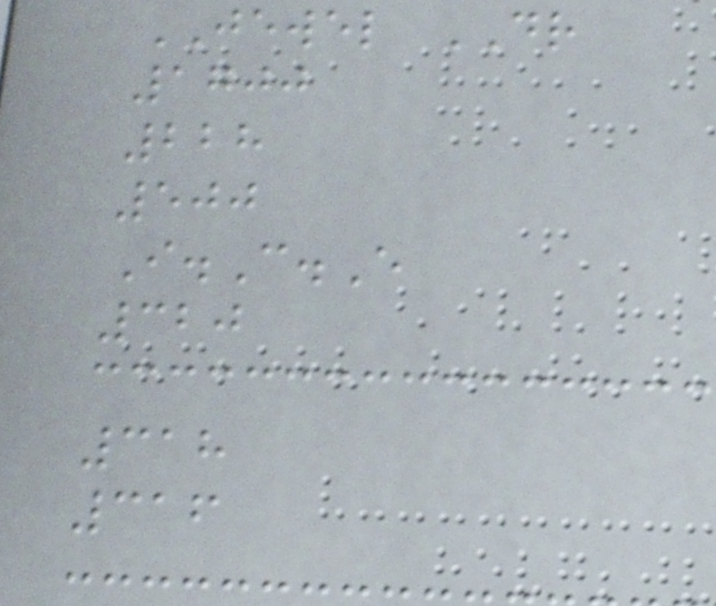JEWEL DR
1700
228
500
I.C.E
320
318
316
